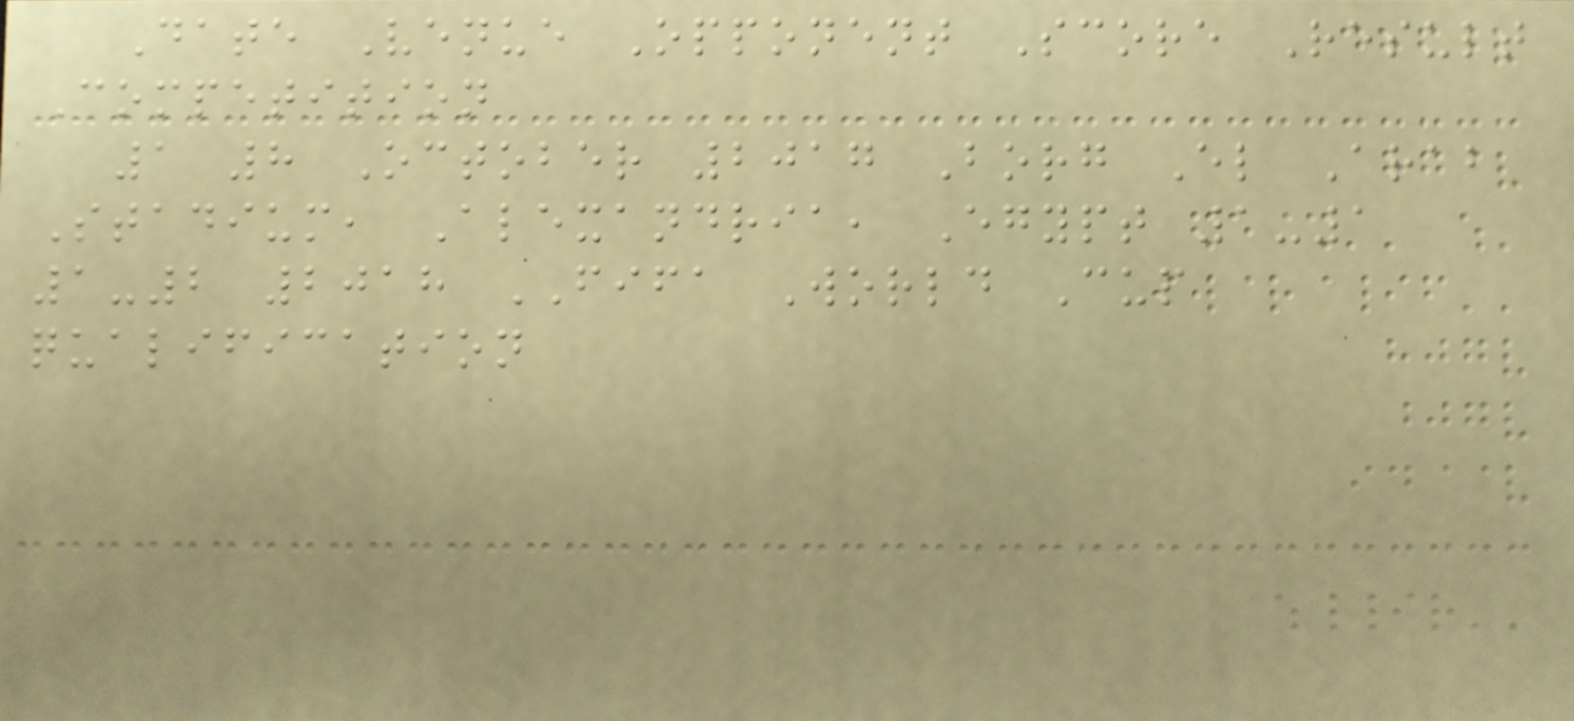Date Venue Opponent Score Result
Competition
1 8 October 2017 Borg El Arab
Stadium, Alexandria, Egypt 1-1
1-2 2018 FIFA World Cup
qualification
